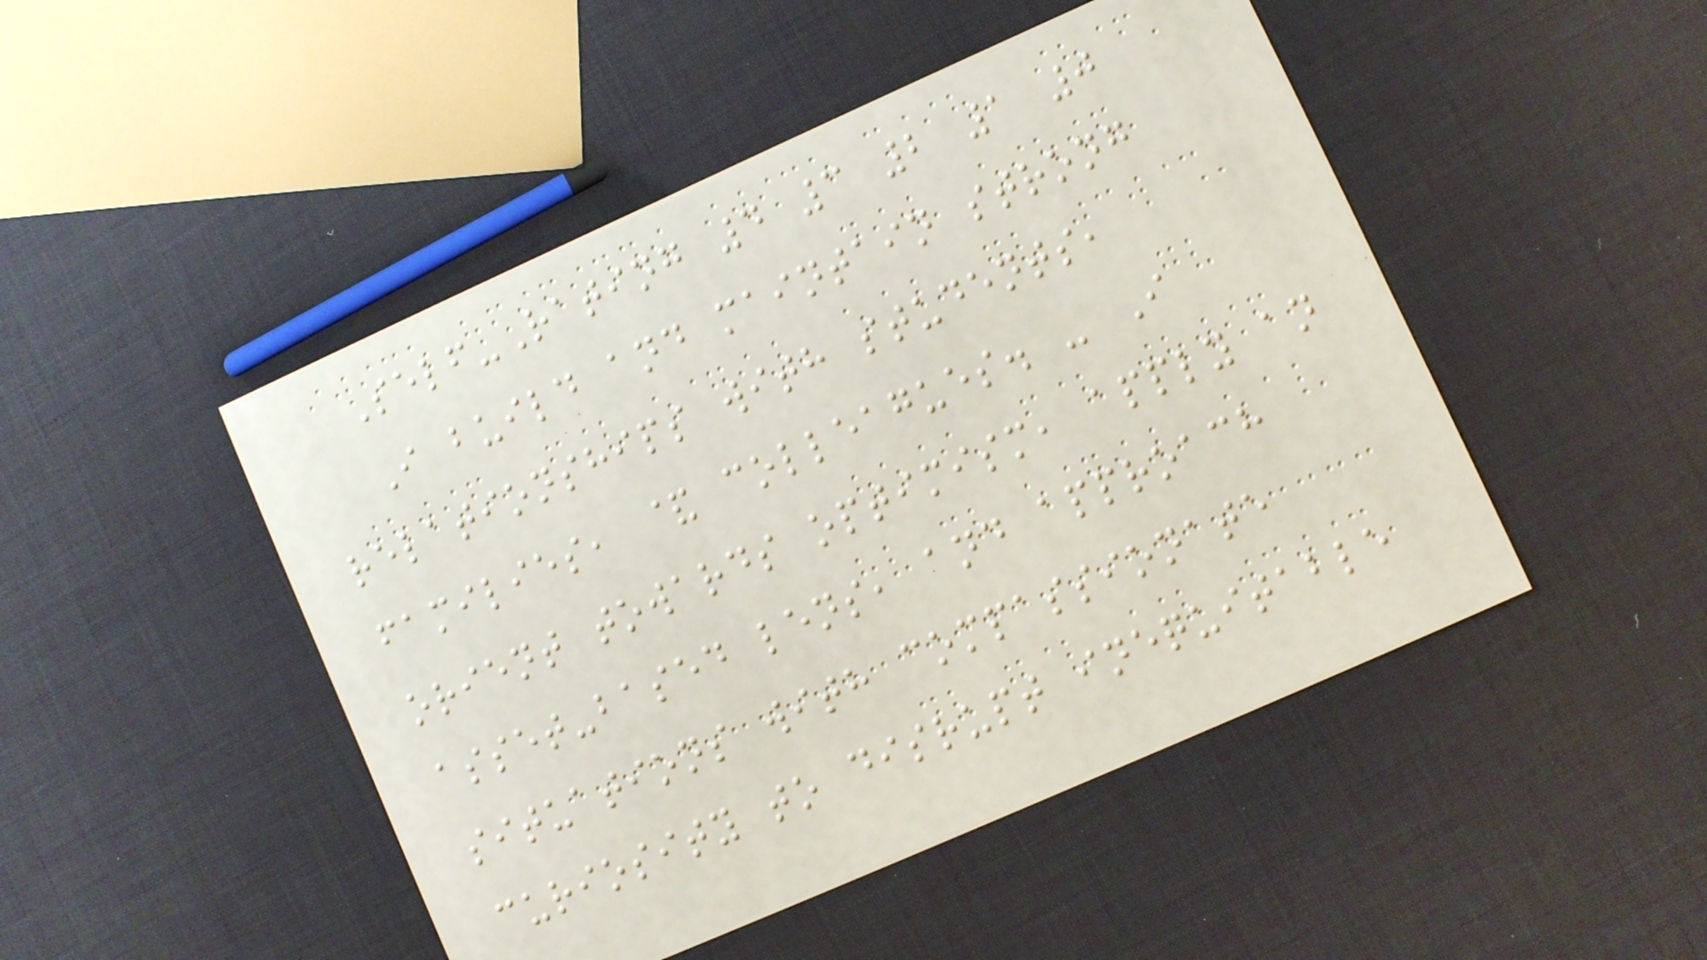Self-Rating 4 3 2 1 0
I build and maintain strong
relationships with students,
families, & colleagues. - I
orient towards optimism, apply an
asset-based lens, and approach
situations with compassionate
curiosity to disrupt inequitable
